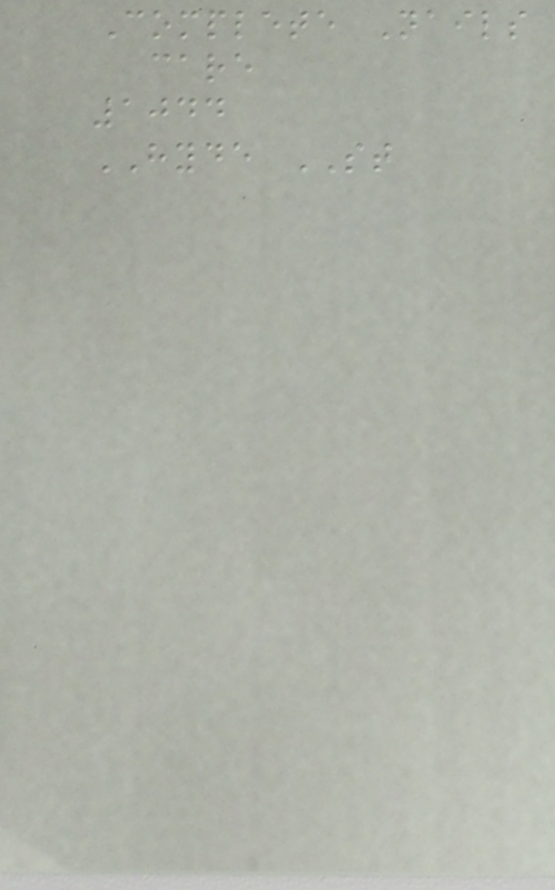Complete Nails
care
1044
HYDE ST
